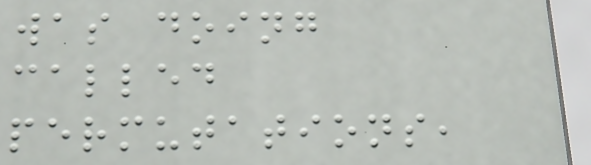was doing
called
permutations,
